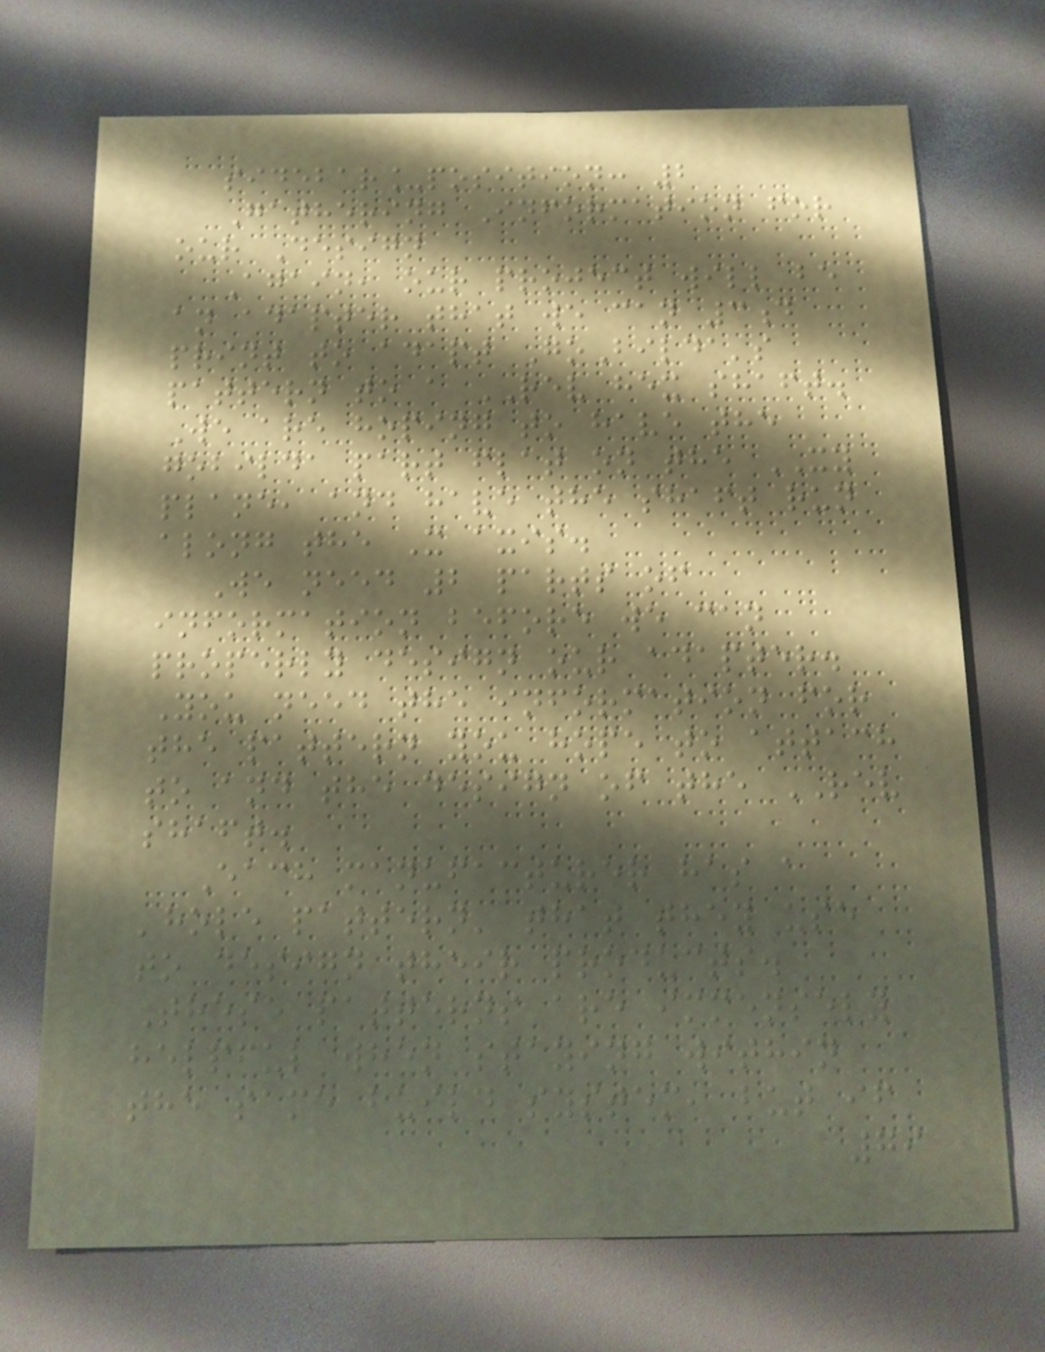sidebar_position: 2
Gathering Information for
our Design
Again, our project will be
an adapter that we can 3d
print to adapt GoBilda's
pattern to a REV hex shaft.
We are hoping to have the
gobilda part flat on the XY
plane, and have the shaft run
along the X axis.
We need 2 parts of
information before we can
properly design our adapter.
You need the information for
the pattern you hope to attach
to and the design of the REV
shaft.
Each manufacturer has a
'hole pattern' that they use
to design their products.
These patterns are immensely
helpful when staying within
the same build system, but if
79
